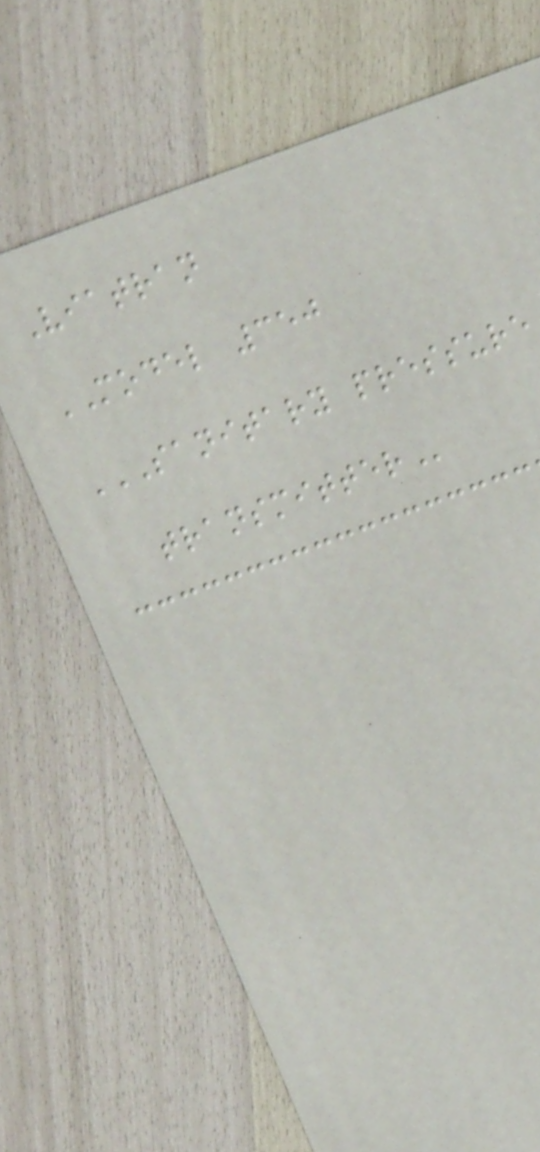Viatran
MODEL 350
SANITARY PRESSURE
TRANSMITTER
